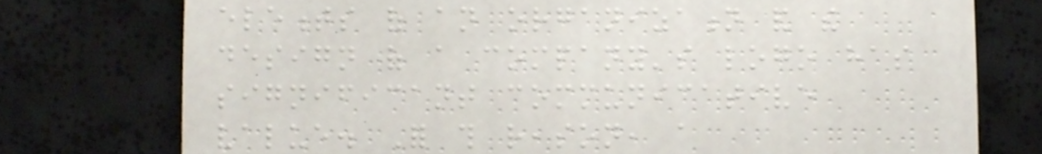elements of an organization and the
design of a company's logo has
significant communicative
value. For this reason, a
